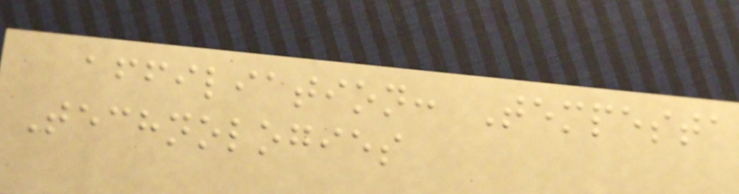affiliation: Tempesta
Technologies
